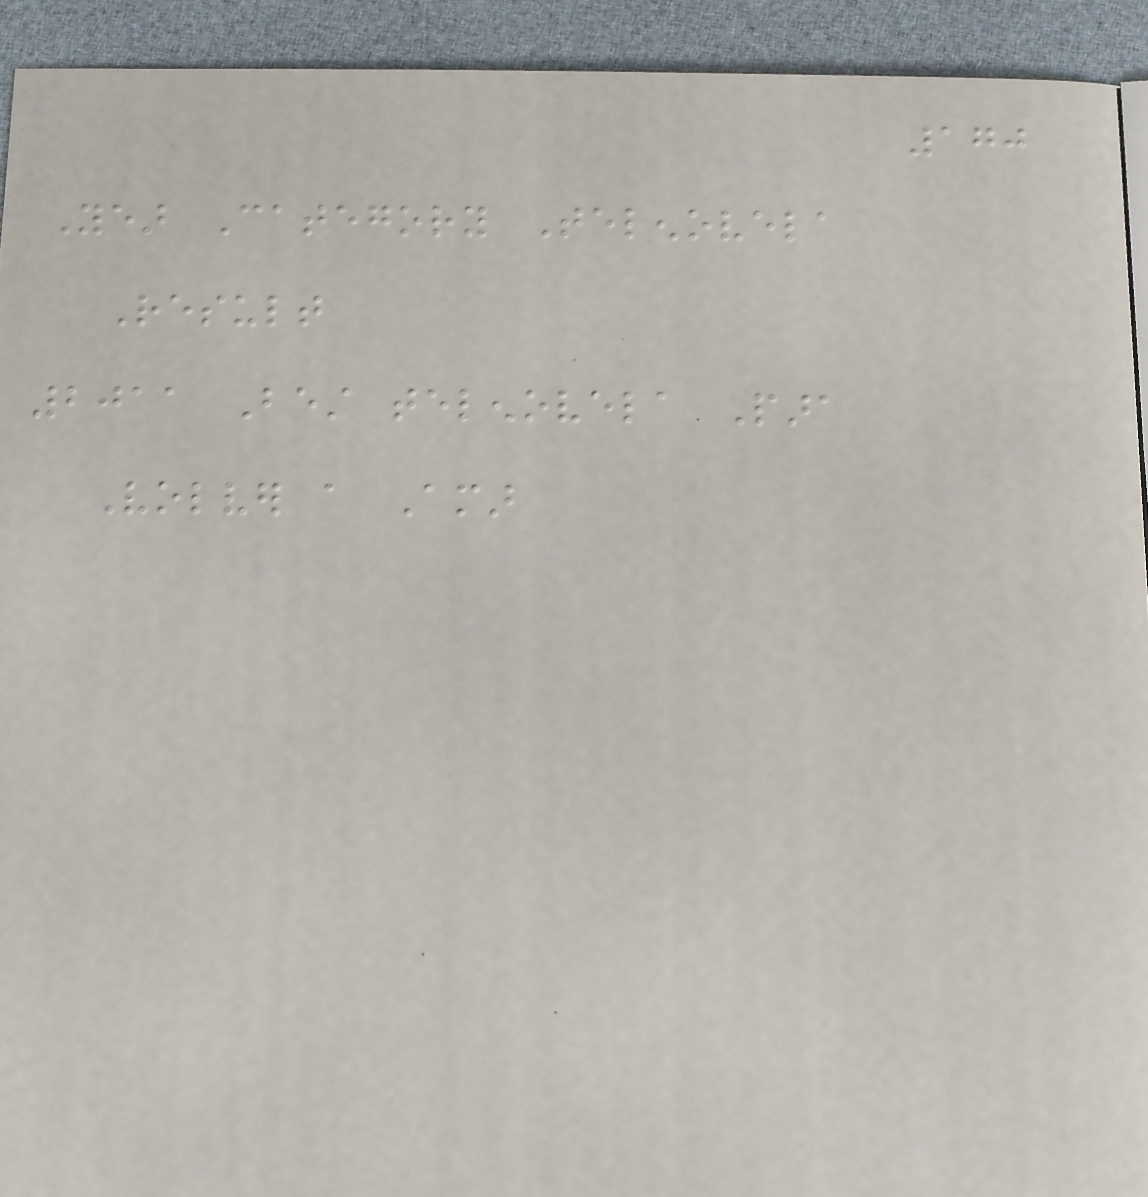170
Year Category Telenovela
Result
2011 Best telenovela Para
Volver a Amar
